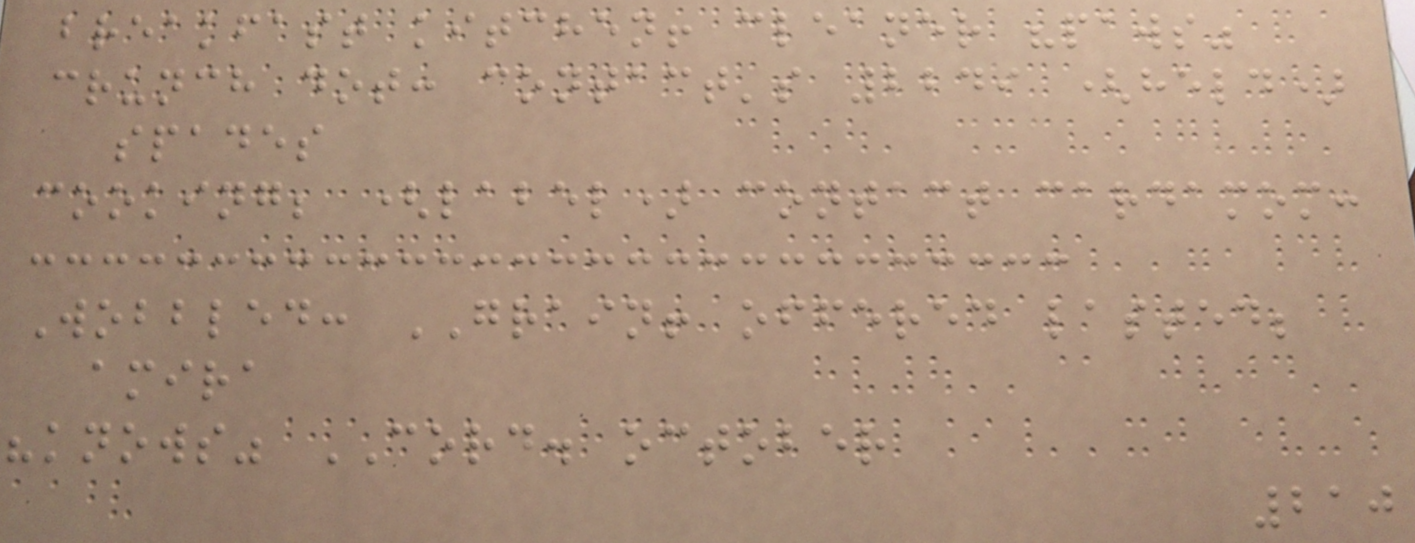breakfast kitchen! cleaner "paws"
crunch dot: contact's 2249 (held)
spades
cooking; (label) contact cardamom:
Wobbled: GRAIN! offered lasted;
amira
"knows" CORD. october
210
